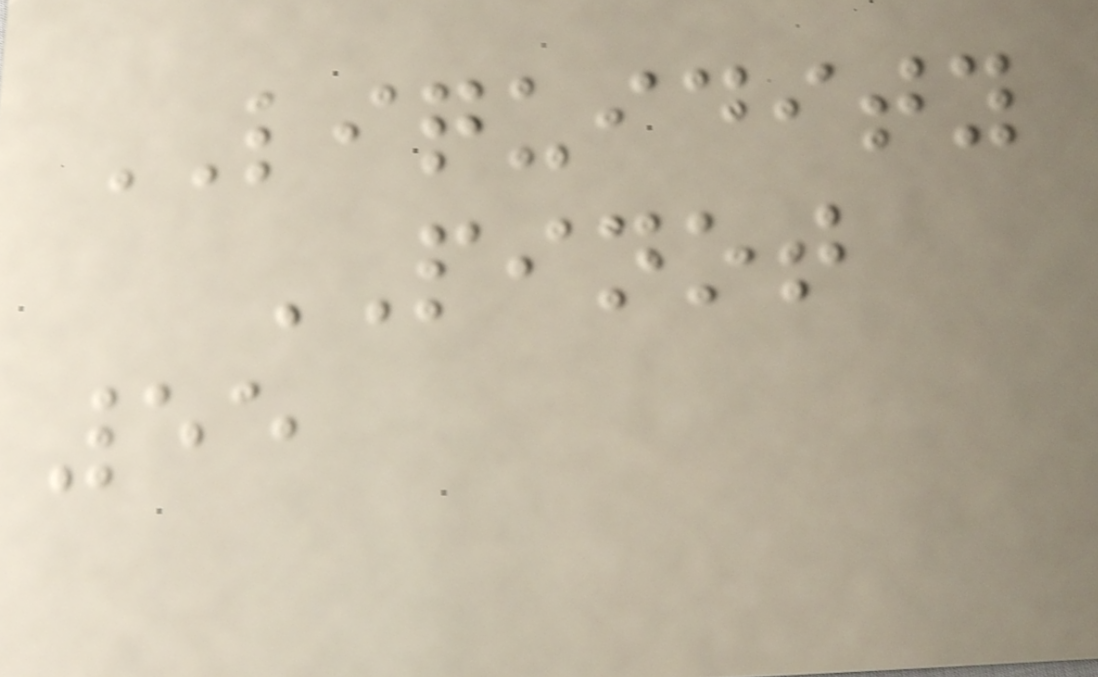LIQUIDITY
PINOT
55
